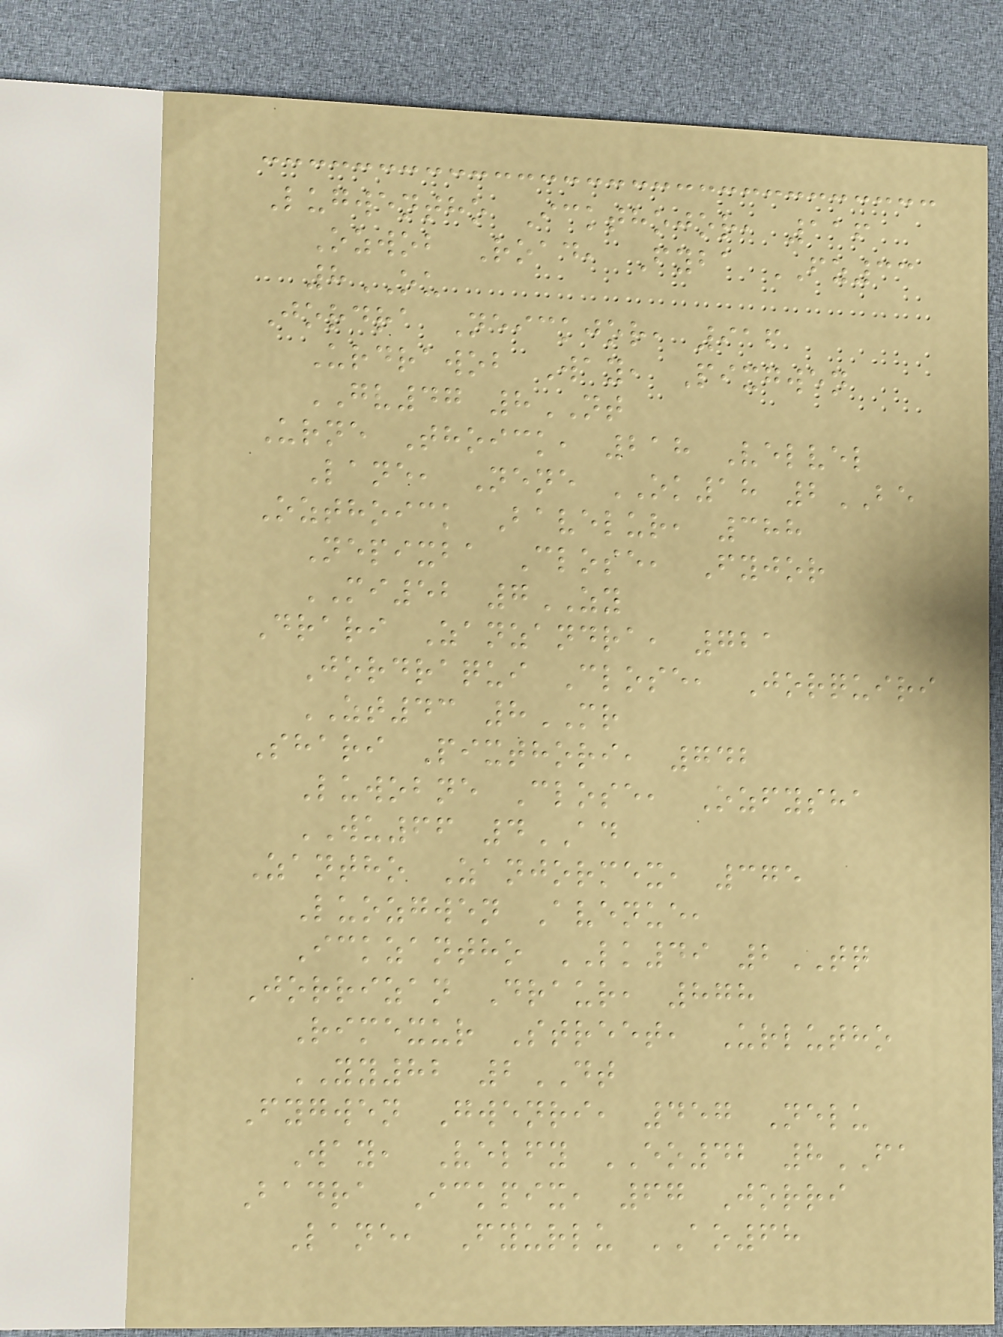Lugwentho Ickthojor, 116
Ozwob Road, Fyba FZ33
8OU
Jordra Neickjor, 916
Urdrawob Way, Pixgwen
GV47 8NT
Urne Thoick, 218 Velvel
Lane, Nene OK18 2BE
Ozthoick Bavelur, 388
Nepixba Close, Fyjor
MI52 7ZY
Drari Zanzandra, 721
Jordraqui Close, Jorquiri
ZT43 8MR
Shari Pixthori, 742
Luwobne Close, Ozfysha
WU66 4AD
Zantho Zanjormex, 375
Luozgwen Avenue,
Ickzantho LK49 2TQ
Jorrizan Draur, 878
Rimexur Street, Urlutho
YY82 2DT
Fygwen Gwenri, 457 Nelu
Way, Velfy EO42 8FA
Badra Ickpix, 67 Jorri
Lane, Fyurlu AO68
